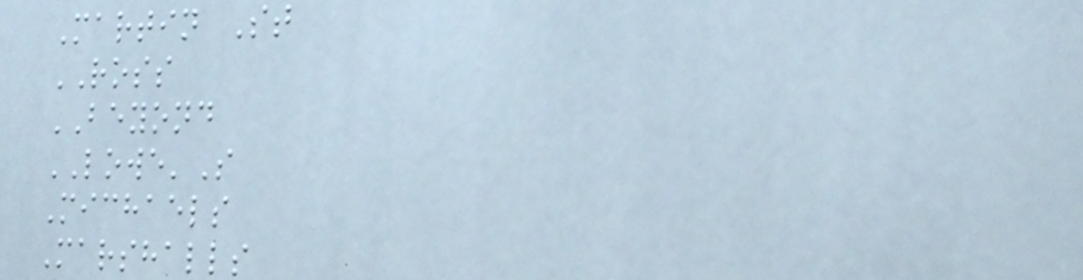Martin St
ROSS
BEYOND
LOWE'S
Michaels
Marshalls
